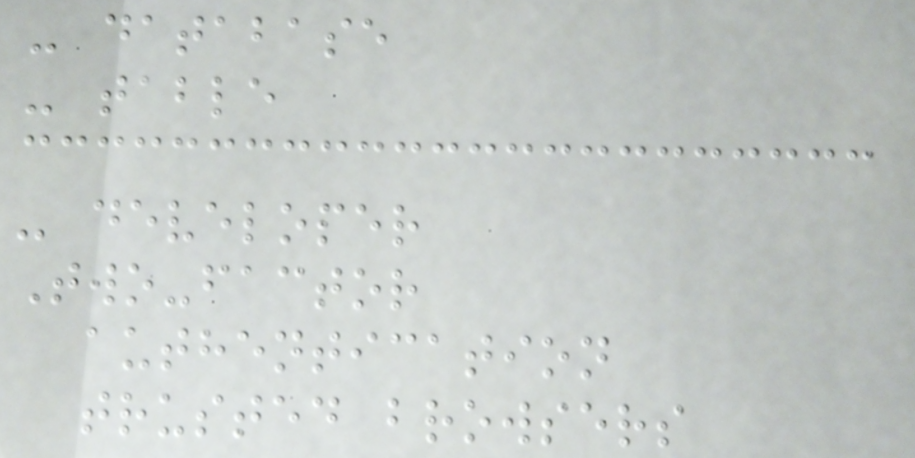- database
- table
- developer
Two-factor
authentication
trusted browsers
